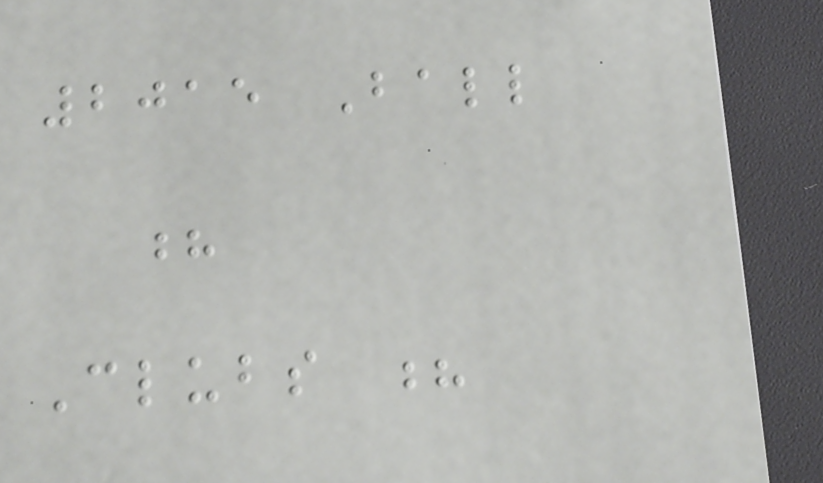2015 Ball
?
Clubs ?
